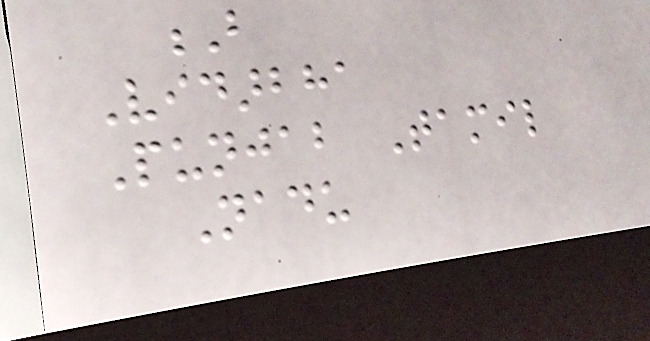B
Vidarbha
Punjab Tamil
Nadu
